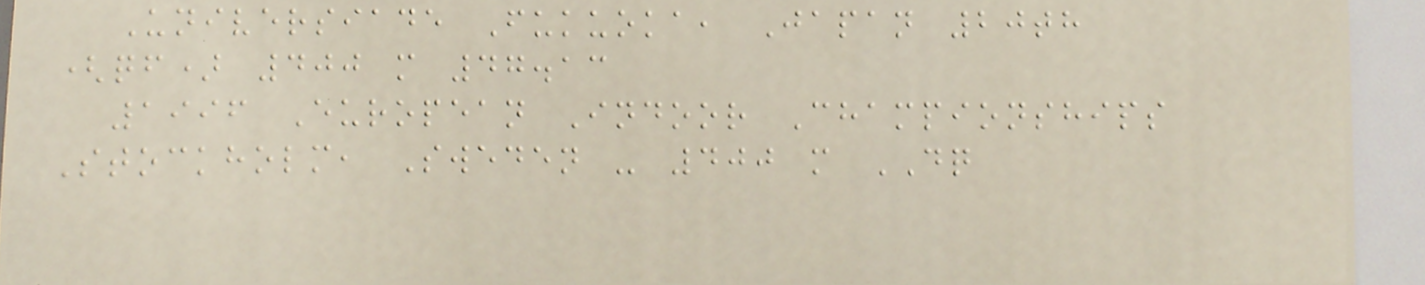Universiade Fukuoka, Japan 20th
(qf) 400 m 47.13
1996 European Indoor Championships
Stockholm, Sweden - 400 m DQ
